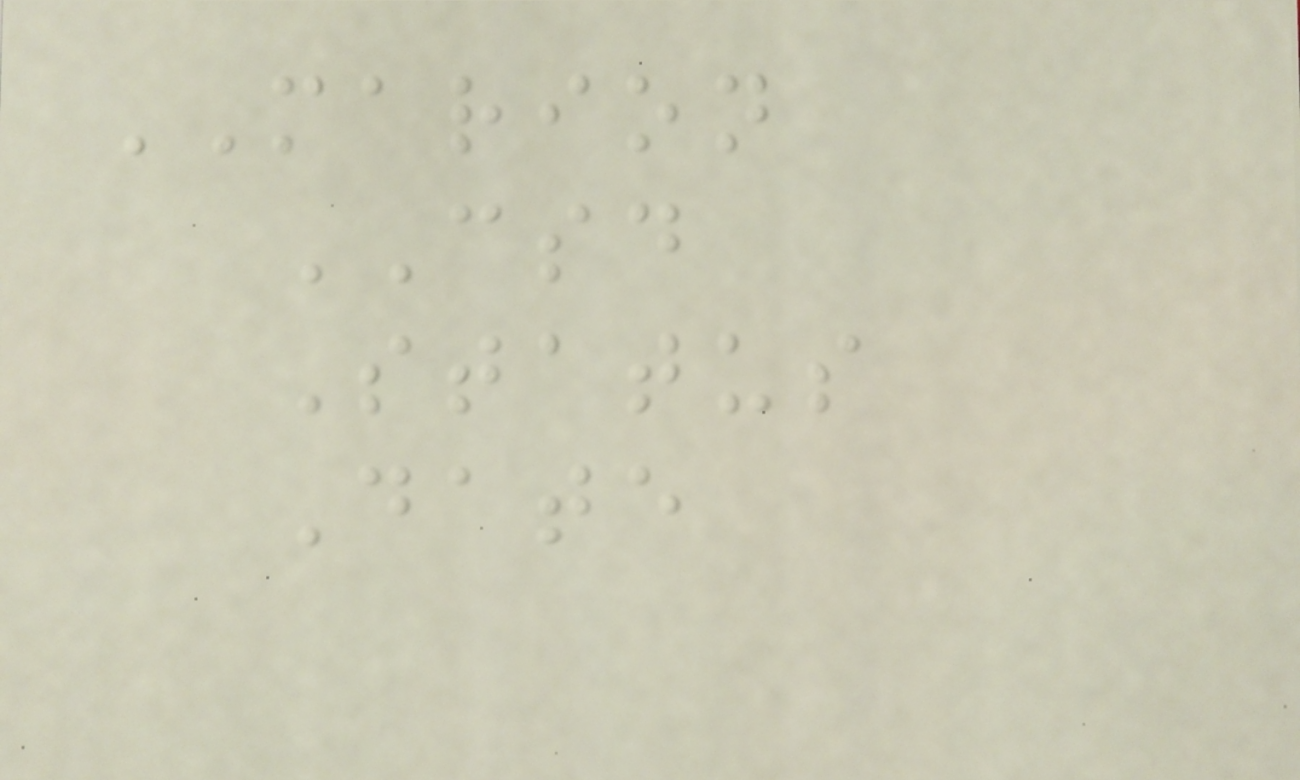MARION
CSD
Status
Date
